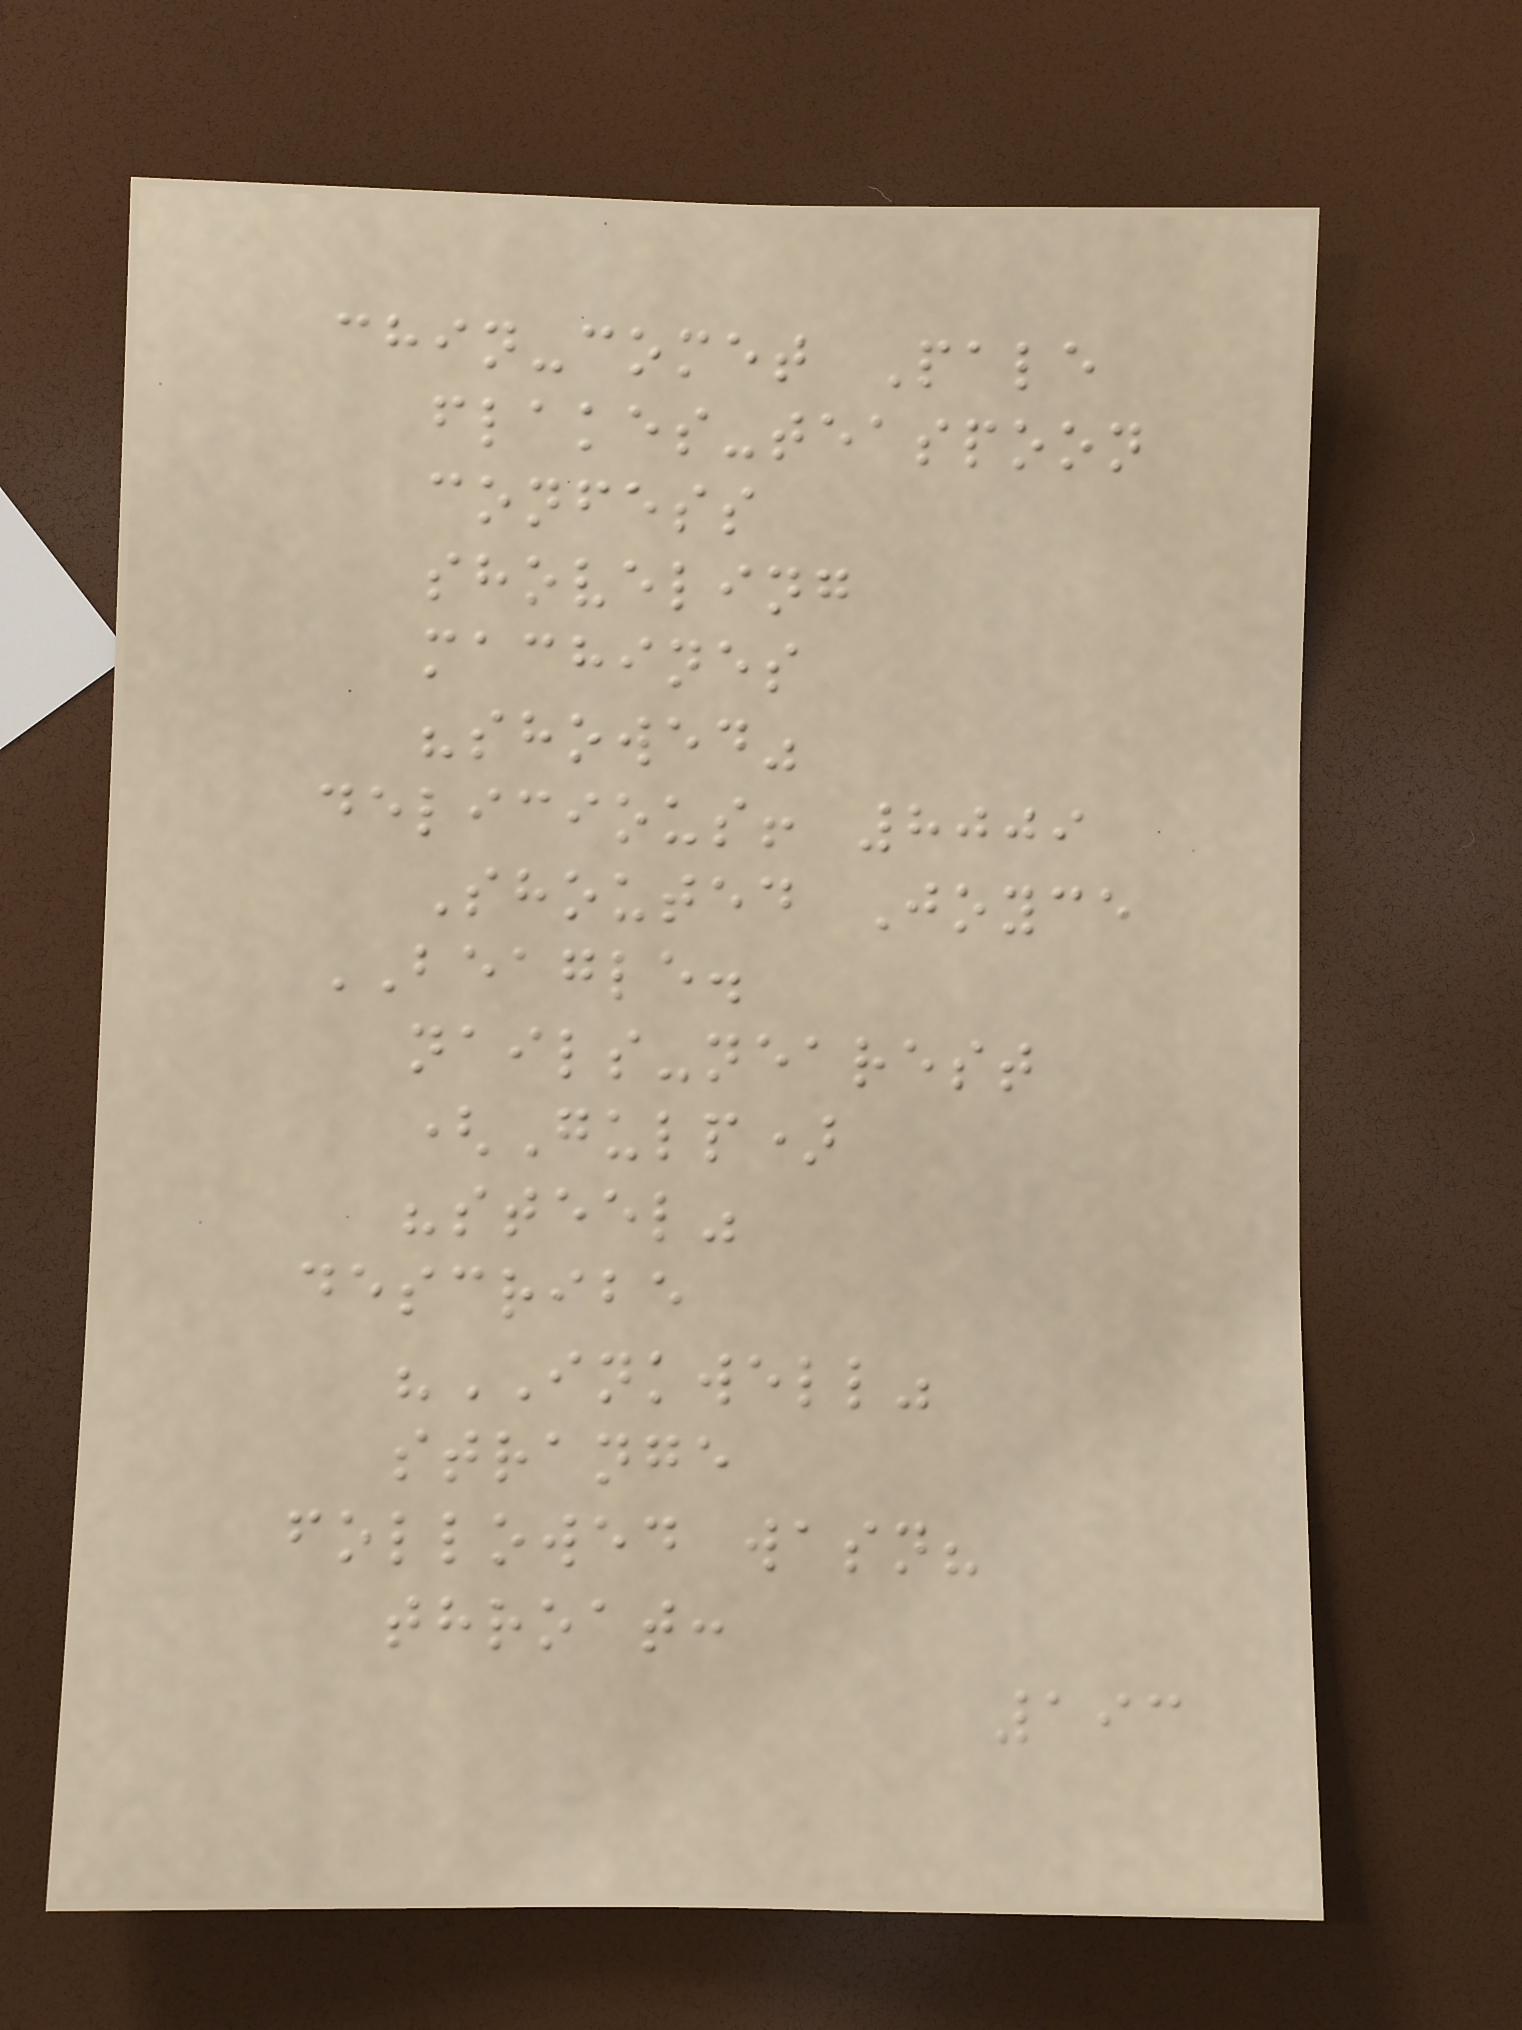chin-comet Pale
flakes-teaspoon
confess
shoveling
machines
"showed"
delicious! 8009
Shouted Joyce
BEAGLE.
nails-nearest
(Gulp)
"steel"
describe
"INKWELL"
strange
followed wasn?
throat:
193
